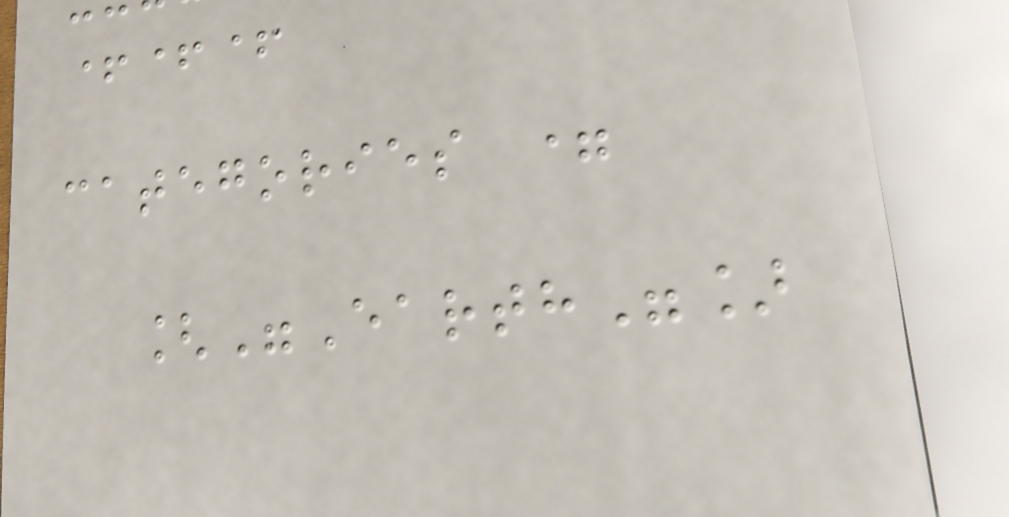+++
categories =
["Earth"]
